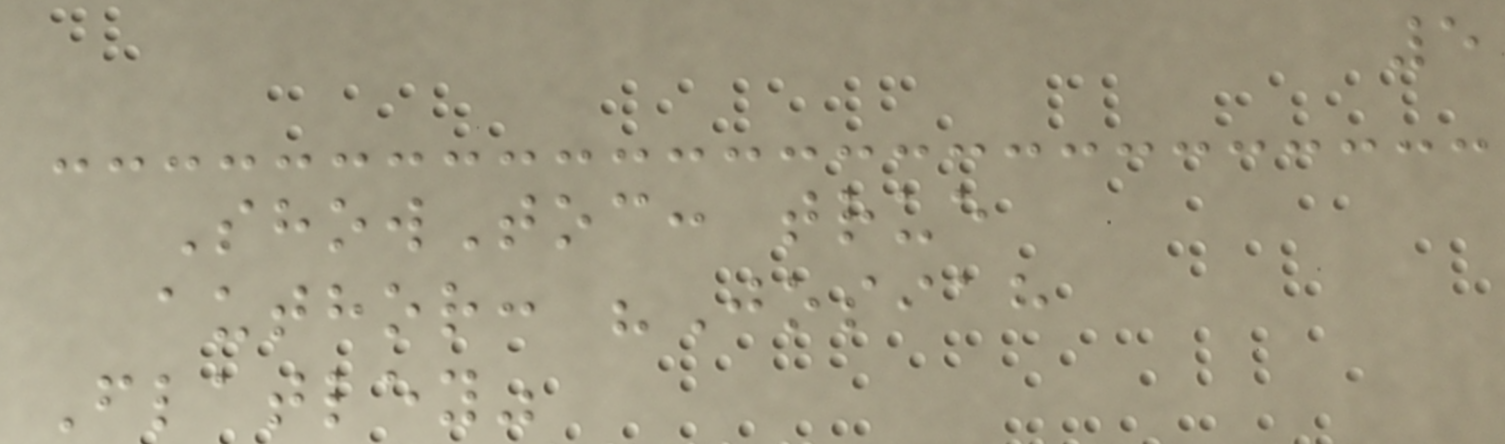5
ShowToc: true
author: "Josiah
Flatley"
